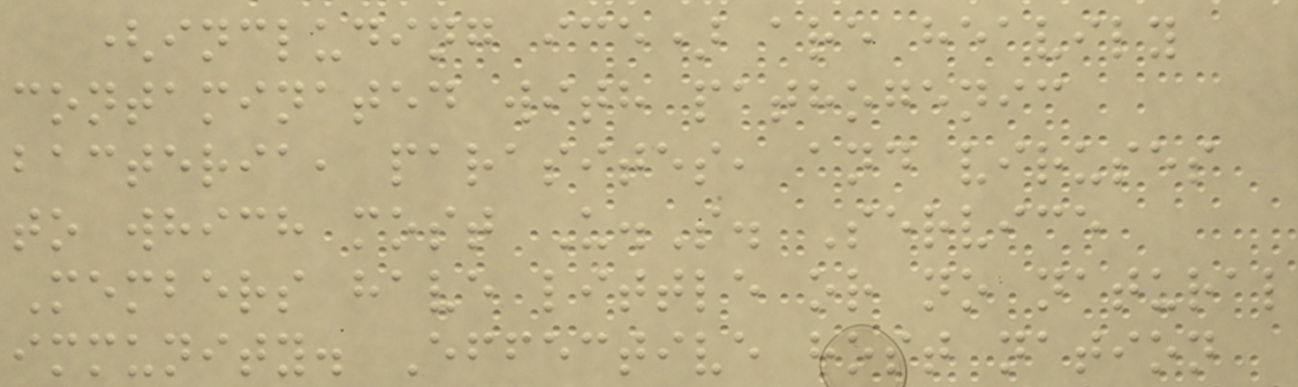(including ice) are heavily
contaminated with pathogenic
bacteria, parasites, and viruses
to which most U.S. Service
Members have little or no natural
immunity. Effective host nation
